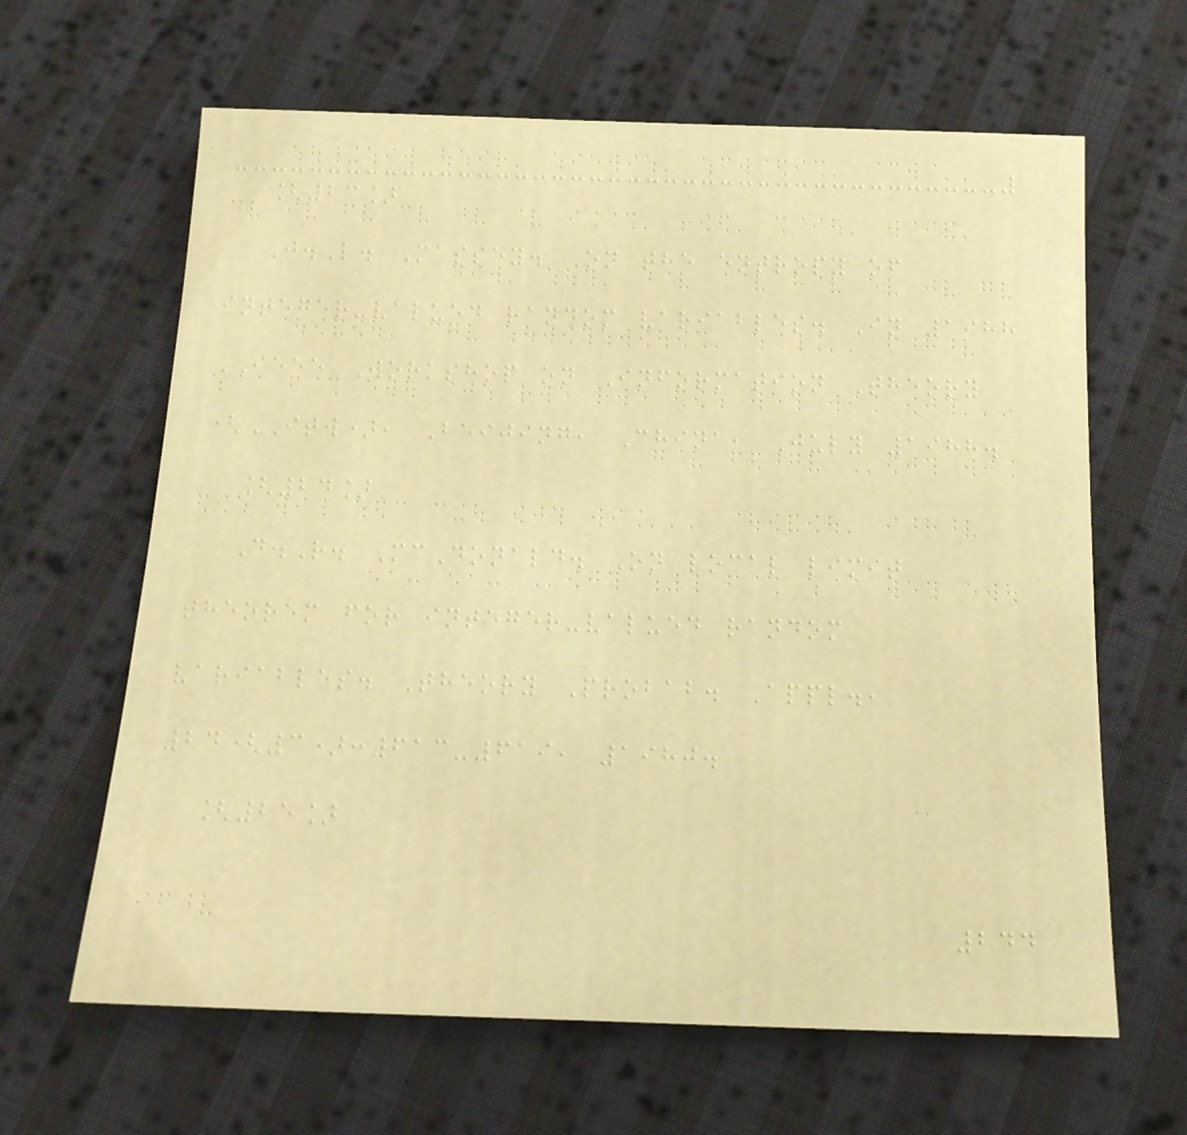[23]
J.L. Massey. On the entropy of
integer-valued random variables. In 1988
IEEE Workshop on Information Theory
(ITW), Beijing, China, July 1988.
[24]
D.R. McDonald. On local limit
theorem for integer-valued random
variables. Theory Probab. Appl.,
24(3):613-619, 1980.
[25]
244
